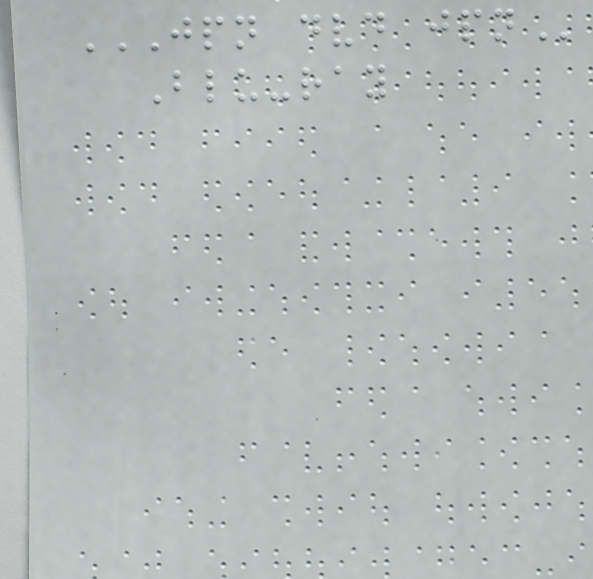JPN DVD JPN
Blu-ray
